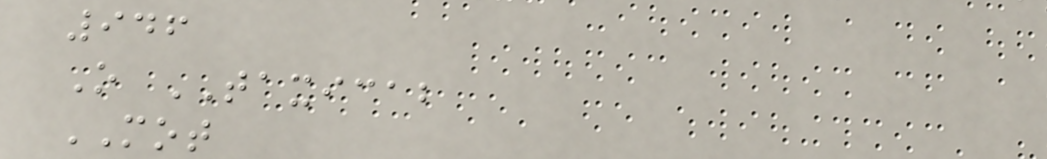946
O TAXICAB
MOT
